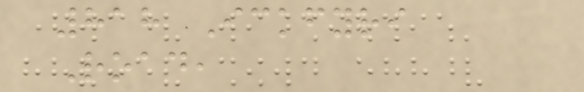818 Ickfyri
Road,
